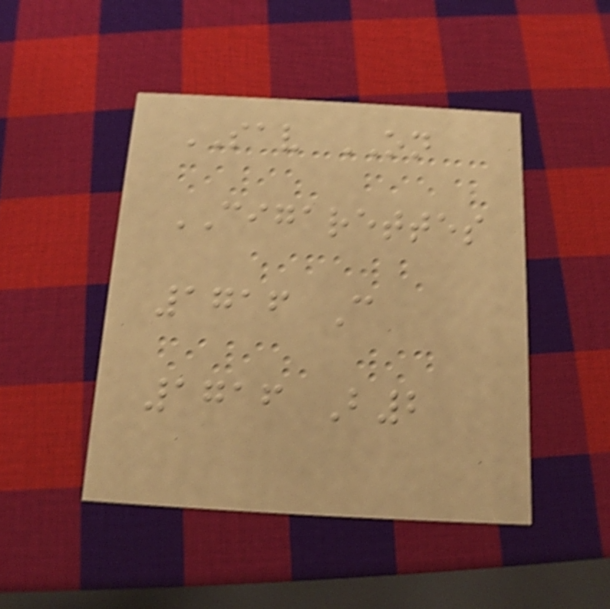SAV ON
CIGARETTES
1716 C
1716 B2
